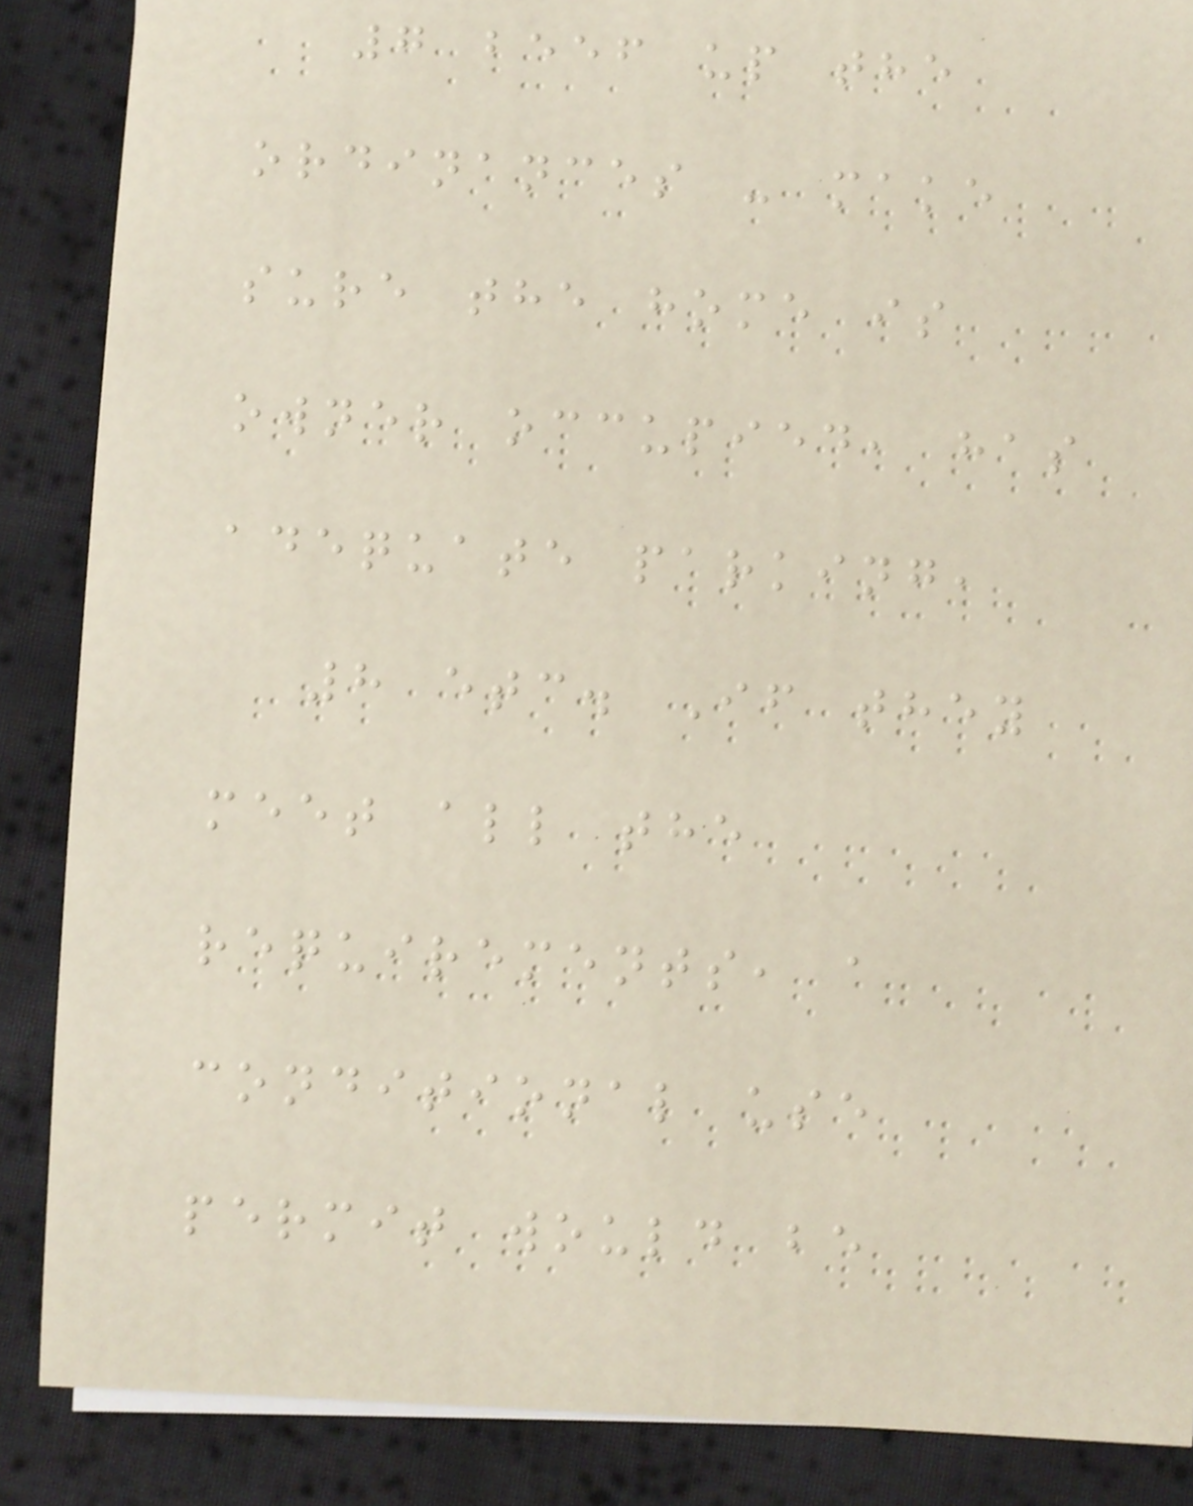7 beef up the
ordinances - make
sure the home is
owner occupied, has
adequate parking,
8 etc. If they
meet all the
requirements, a
conditional use
permit would be
